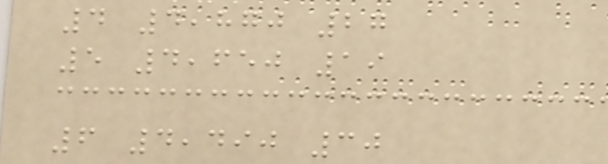4 4,870 27
5 4,650 19
6 4,490 30
